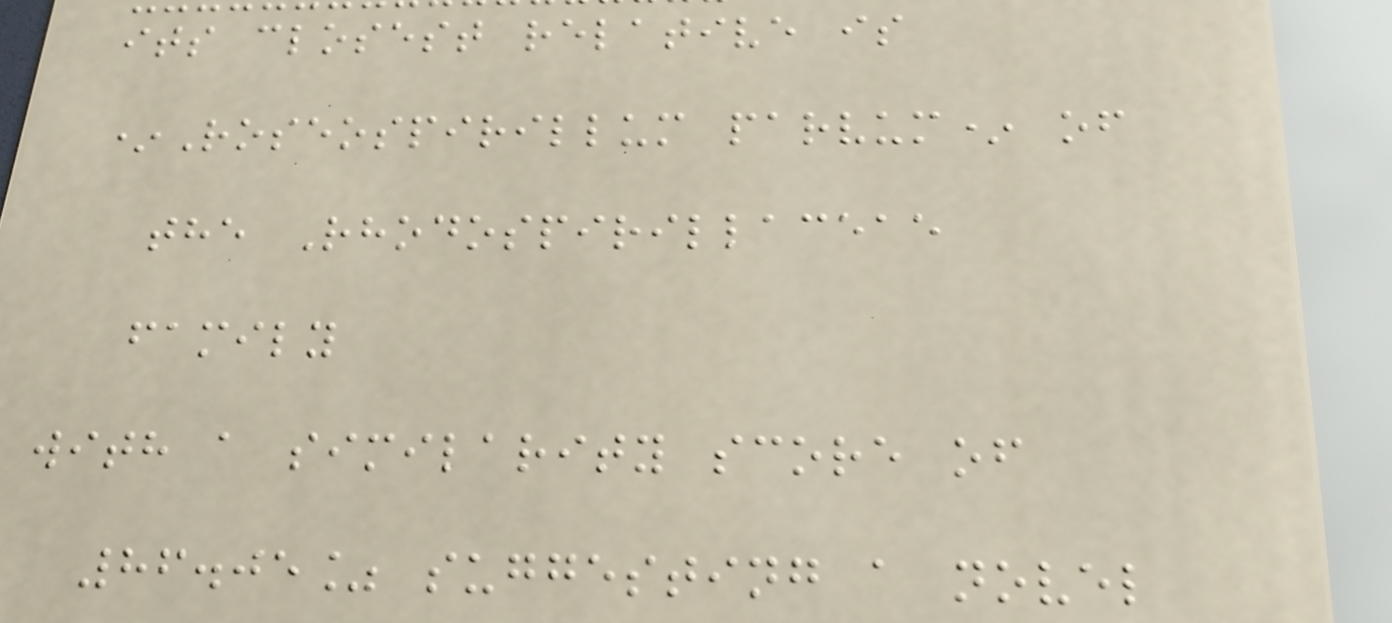its closest relative is
*Roseospirillum parvum* of
the Rhodospirillaceae
family
with a similarity score of
86.05% suggesting a novel
